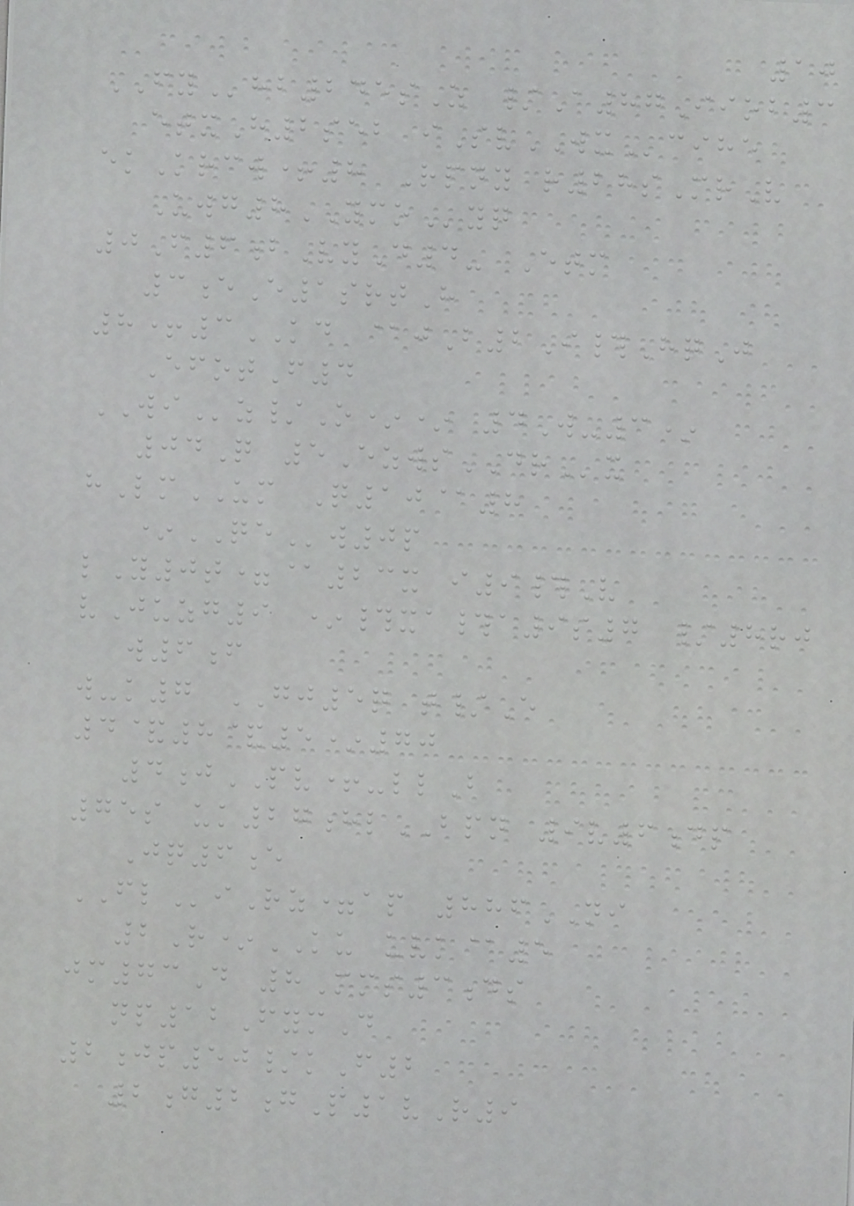10
FYhb245sZ /A87Iiob3
etxH2seb iSvWXcihe
ekKrcw+8 Rpny r28sMrV
Uwg8YMOyq
0F6bVyD4- Etm
3eE1srtH
8+3KD @jB2I#HqJ
EfotF4
WIz/O** 4W-3*
04Q 5EzwsDRx
hLmUM Q10@8
*QEw0p
lY0t=@23x i9#V
vJuzg9 *#xa#a9s7 /8rj
w6f
w-k7 GJ5q t/E
4&8&5*70
4jPV+-llB
75s uk27hlBPN 9v6dp
Jq6e
FLiRz=ap 886NI
2R*KU uvk@5
jm73D 8Mms3ds
np12FymD
2jp50/kF2
2g2gP1vR9
